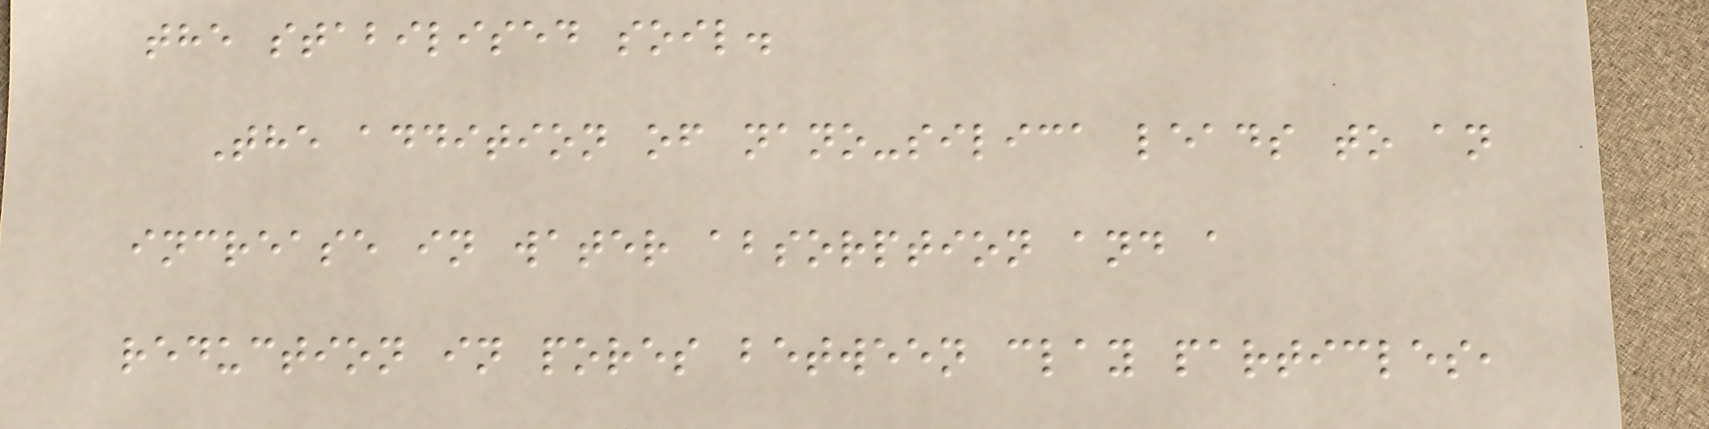the stabilised soil.
The addition of nano-silica leads to an
increase in water absorption and a
reduction in pores between clay particles,
